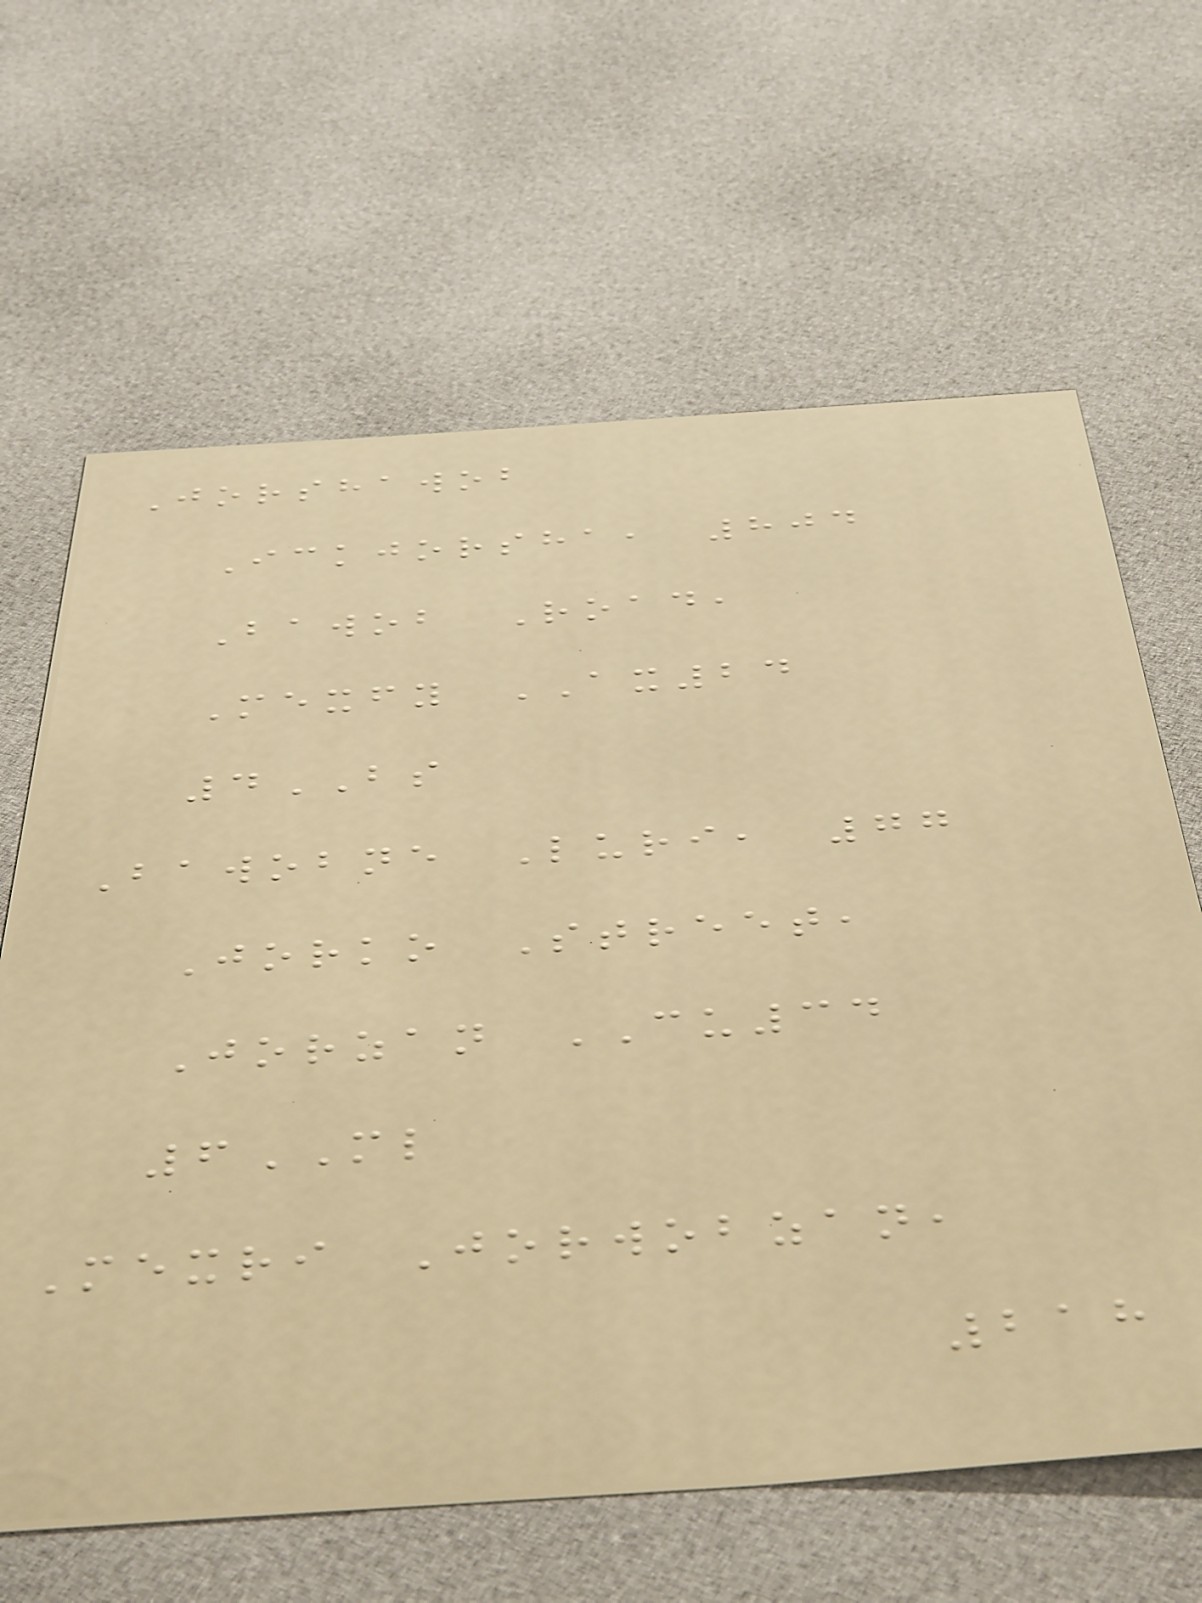Jorshawob
Ickjorsha, 804
Bawob Road,
Mexfy AX24
4BS
Bawobne Luri, 77
Jorko Street,
Jorzan CU34
6ML
Mexri Jorwobzan,
218
